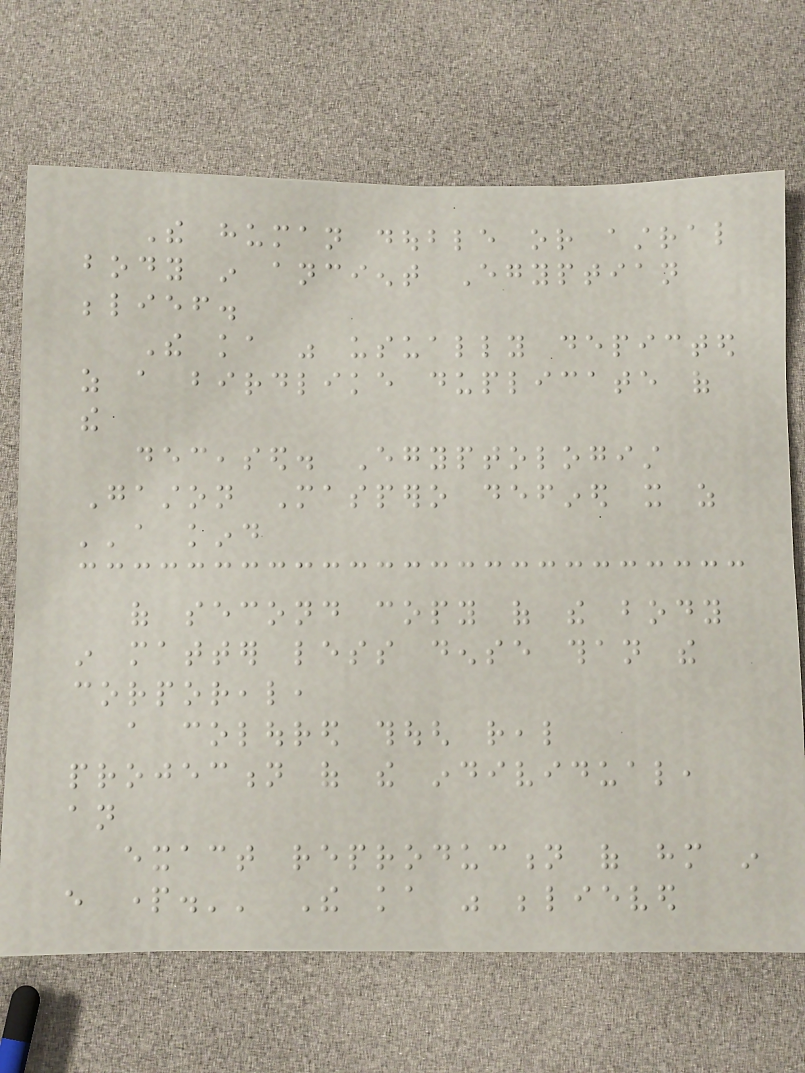The human double or astral
body in ancient Egyptian
belief.
The ka was usually depicted
as a birdlike duplicate of
the
deceased. Egyptologist
Gaston Maspero defined it as
''a kind
of second copy of the body
in matter less dense than the
corporeal,
a coloured though real
projection of the individual,
an
exact reproduction of him in
every part.'' The ka was believed
